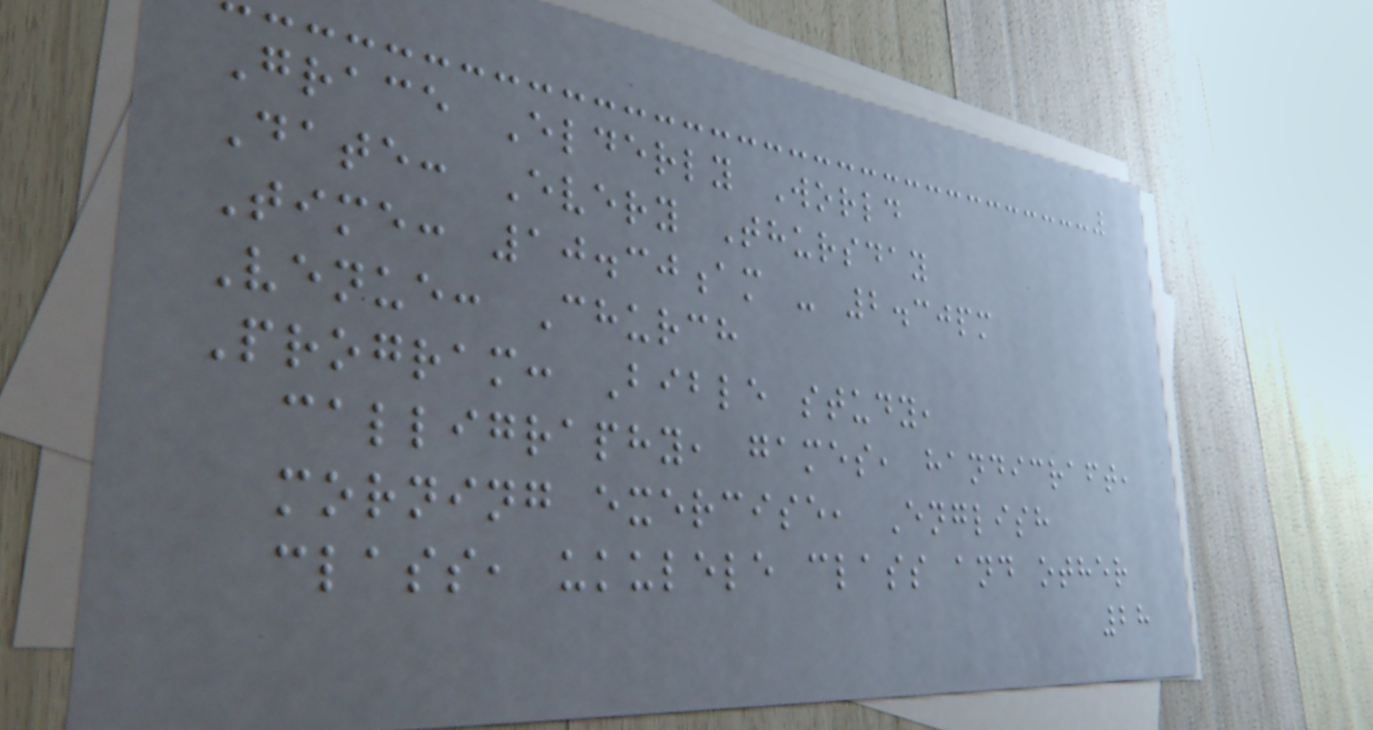Grace Elderly World
Date: Every Thursday
Time: 10.30am - 2.30pm
Venue: Church
Program: Bible study,
calligraphy, games, handicraft,
morning exercise, English
class, ukulele class and other
28
